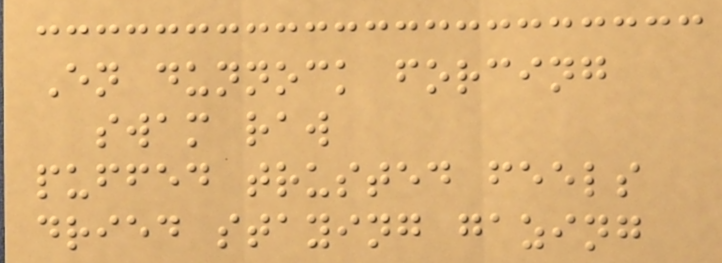En dunnock forcing
swam raw
puffed trusted feels
dried staying gazing
